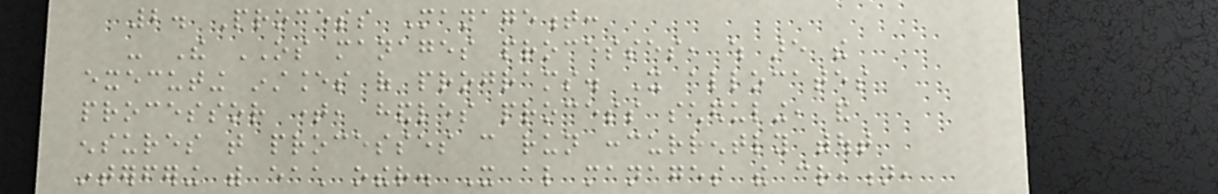2. Process Management:
- The OS manages processes, which are the
executing instances of programs. It allocates
processor time, handles process scheduling, and
ensures that processes can run concurrently without
interfering with each other. It also manages the creation,
